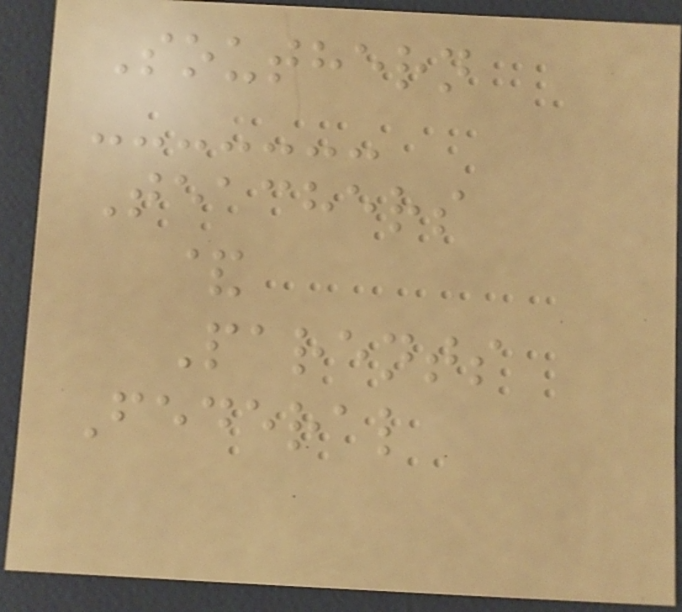Southern
Teachers
&
Parents
Federal
